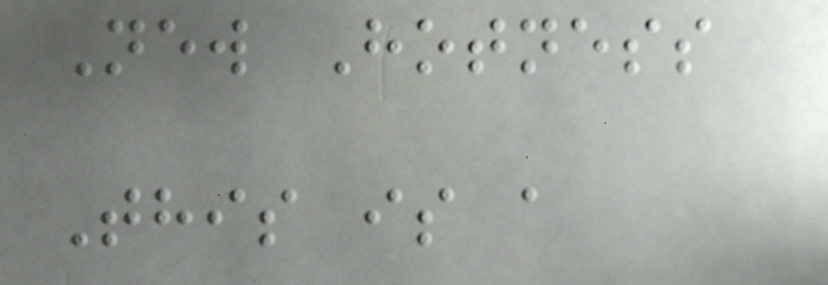New Hotness
This is a
